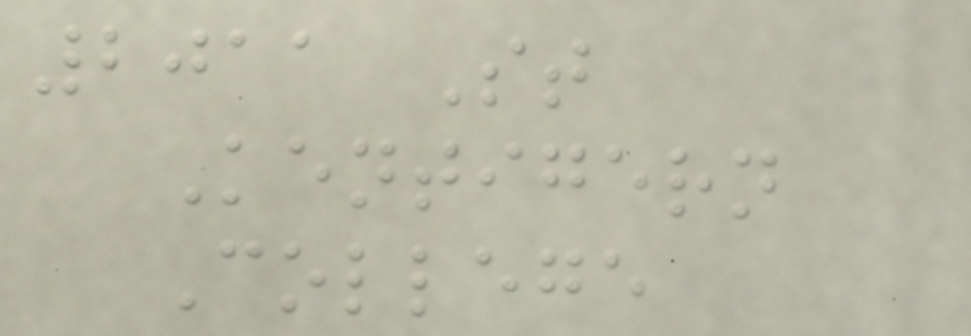2011 St
Kentigern
College
